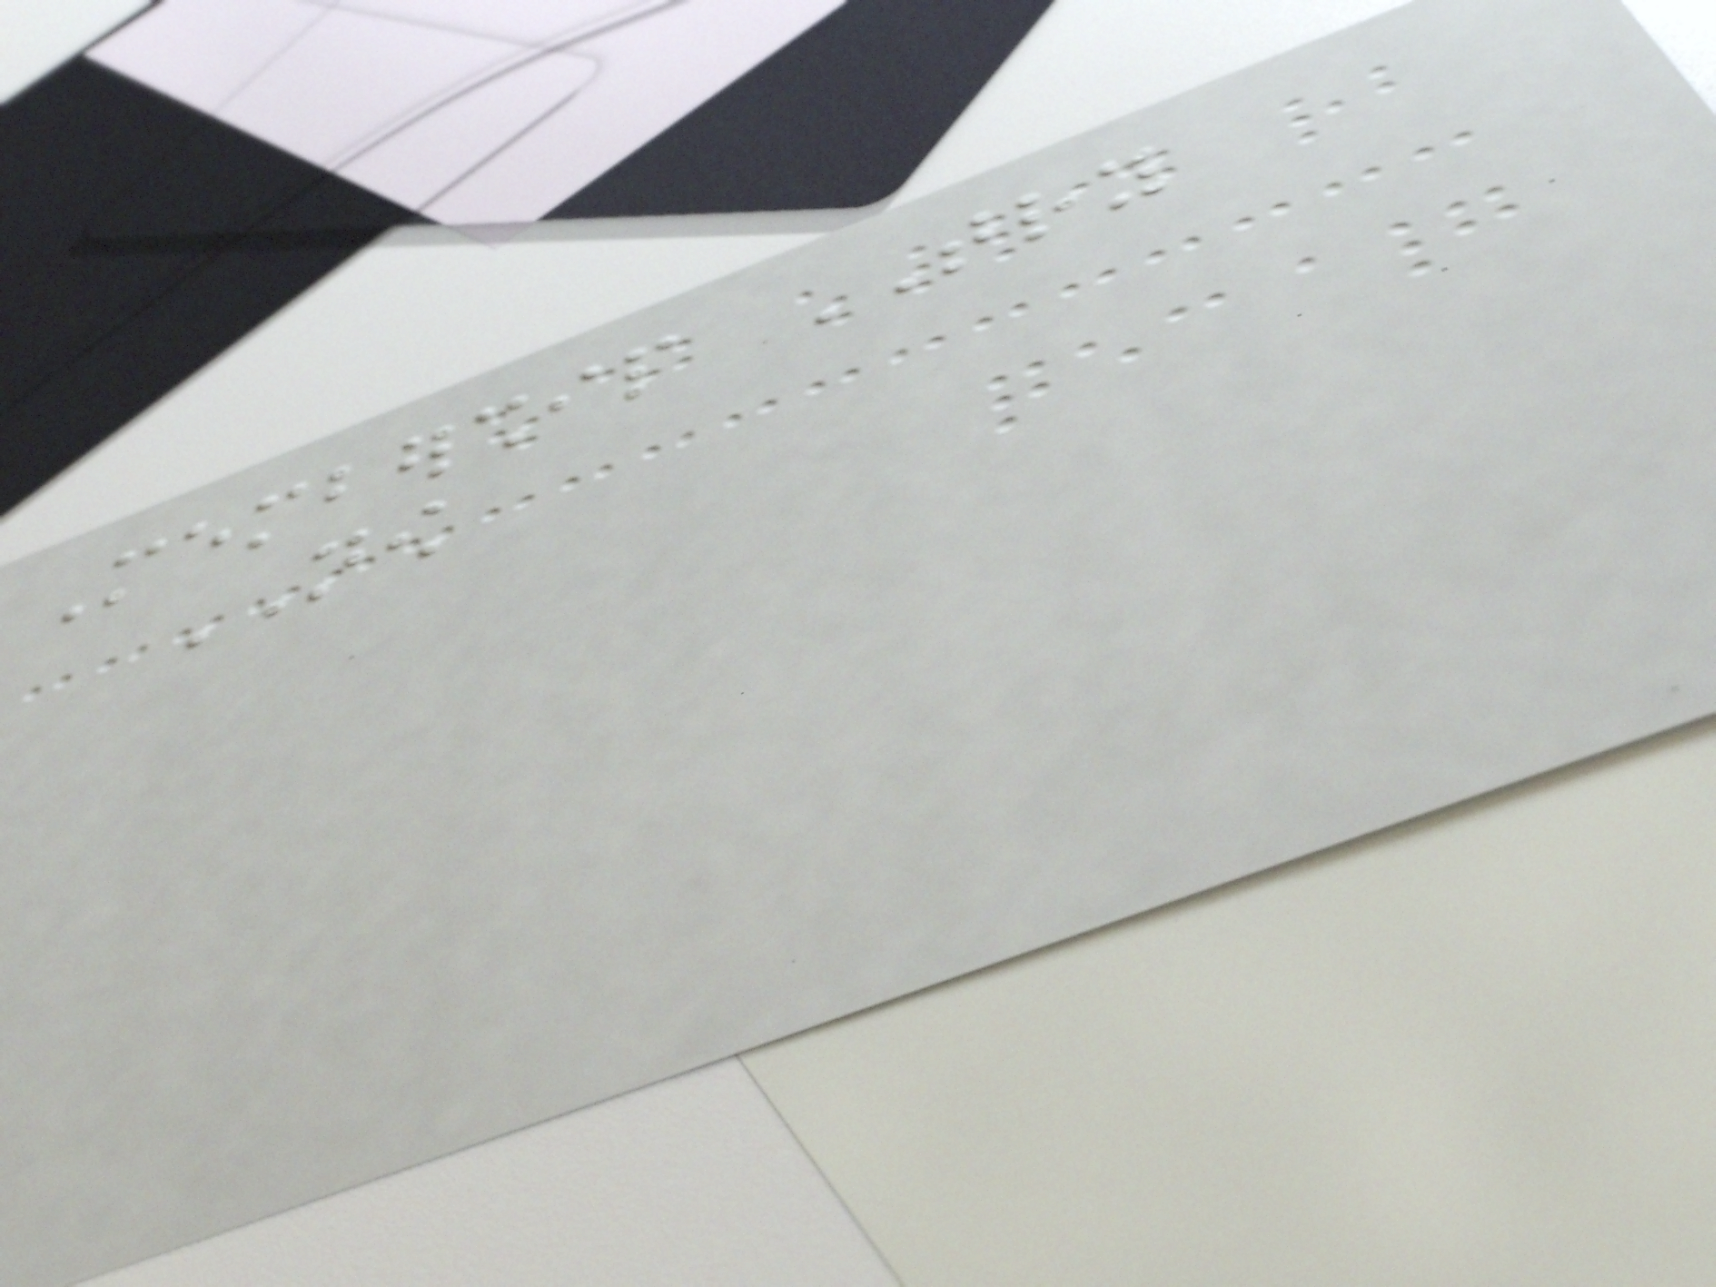Membership TRY
NOW
